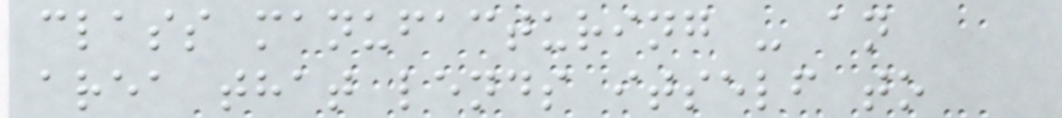class manufacturing - an
area that lends itself to
